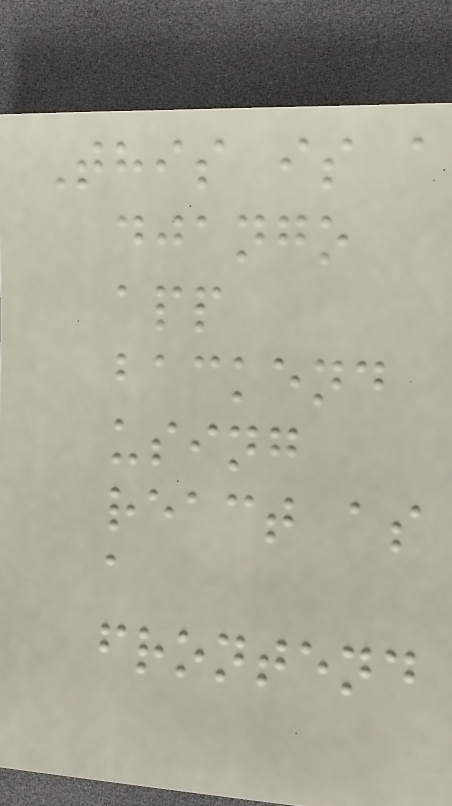This is a
django
app
backend
using
react as
a
frontend
